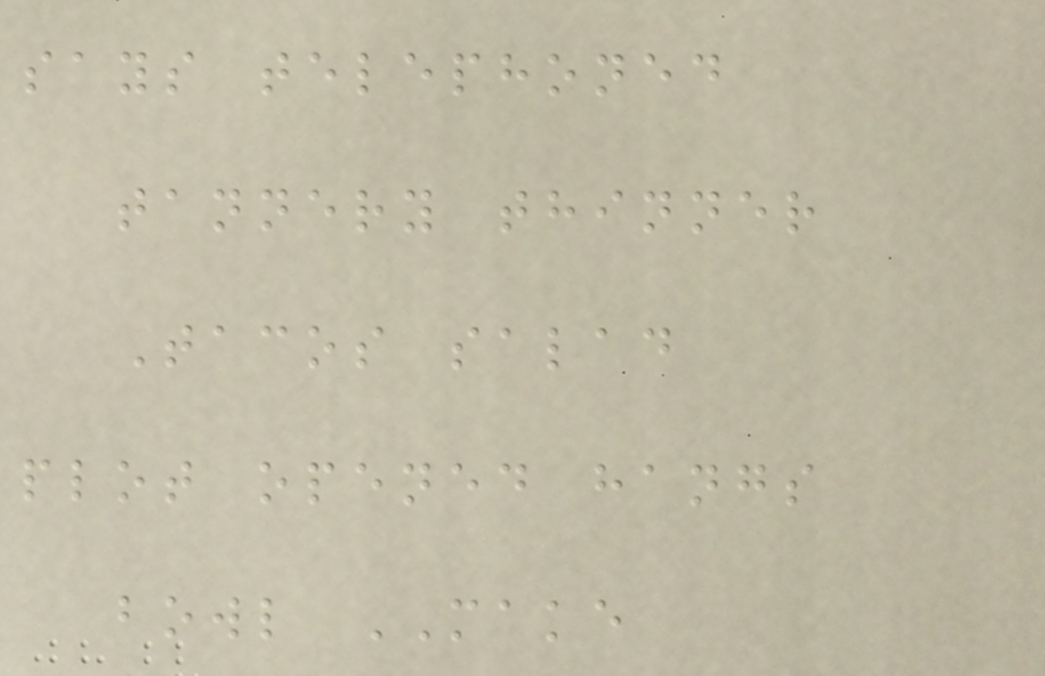says telephoned
tannery thinner
Tacos salad
plot opened hangs
bowl MAKE
